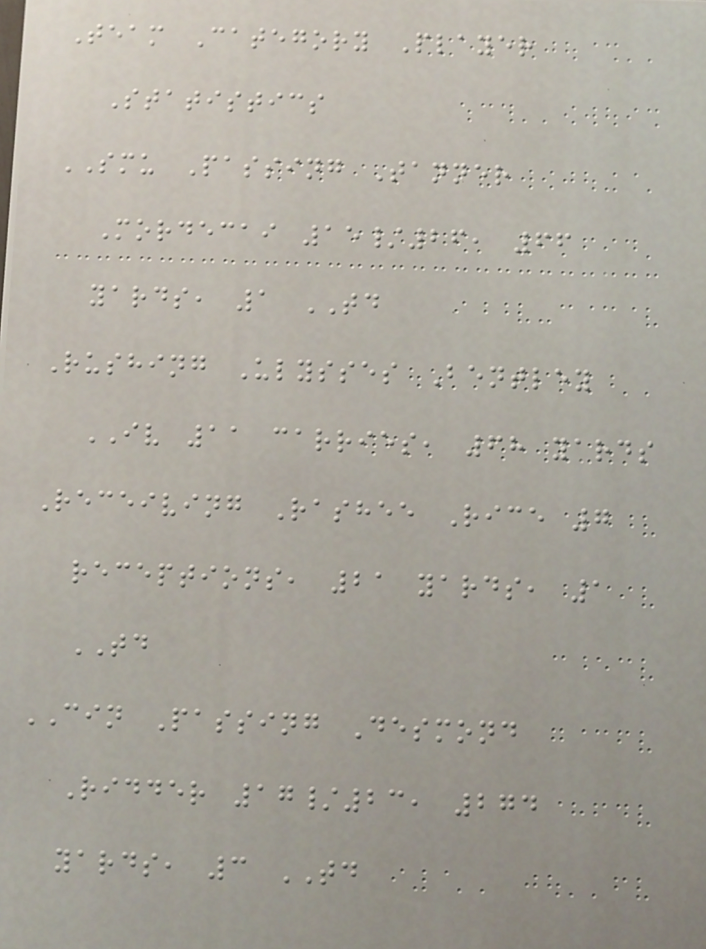Team Category Player
Statistics
SMU Passing Tanner
Mordecai 15/26, 66
yards, 1 TD
Rushing Ulysses Bentley
IV 11 carries, 68 yards
Receiving Rashee Rice 7
receptions, 21 yards, 1
TD
CIN Passing Desmond
Ridder 17/23, 274
yards, 3 TD
